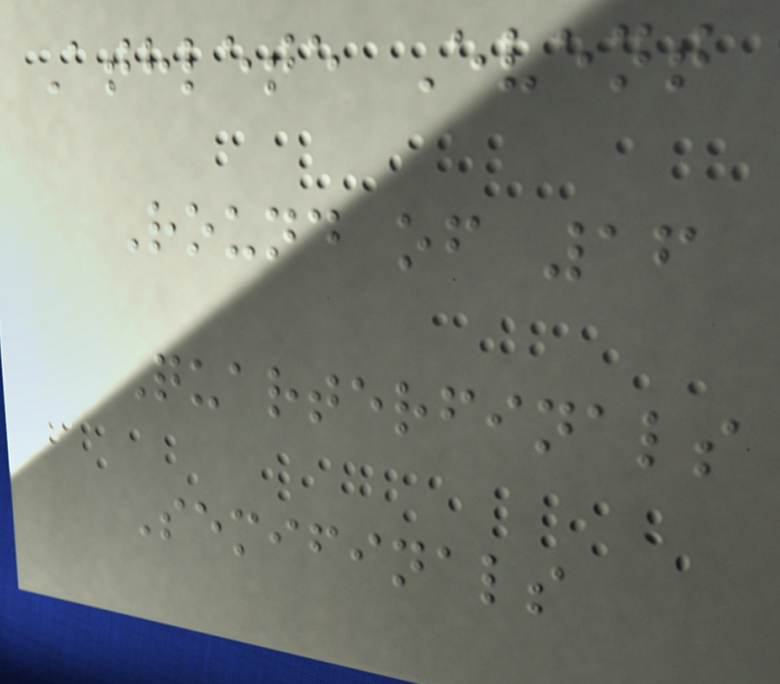Athlete Event
Round of 16
Quarterfinals
Semifinals
